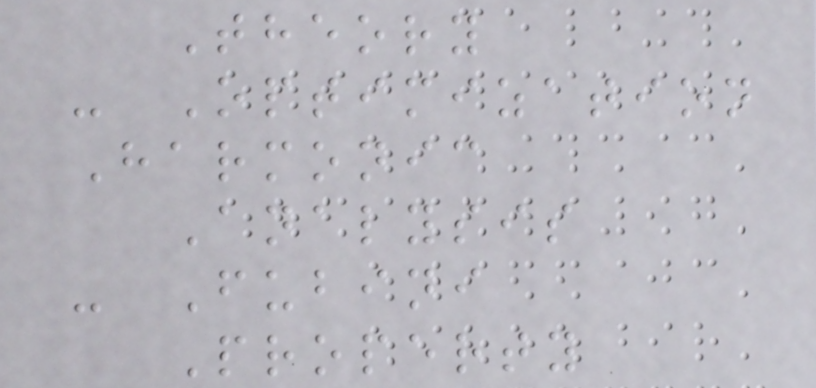Theory
- Optimization
Harmonic
Analysis
- Fubini
Property
